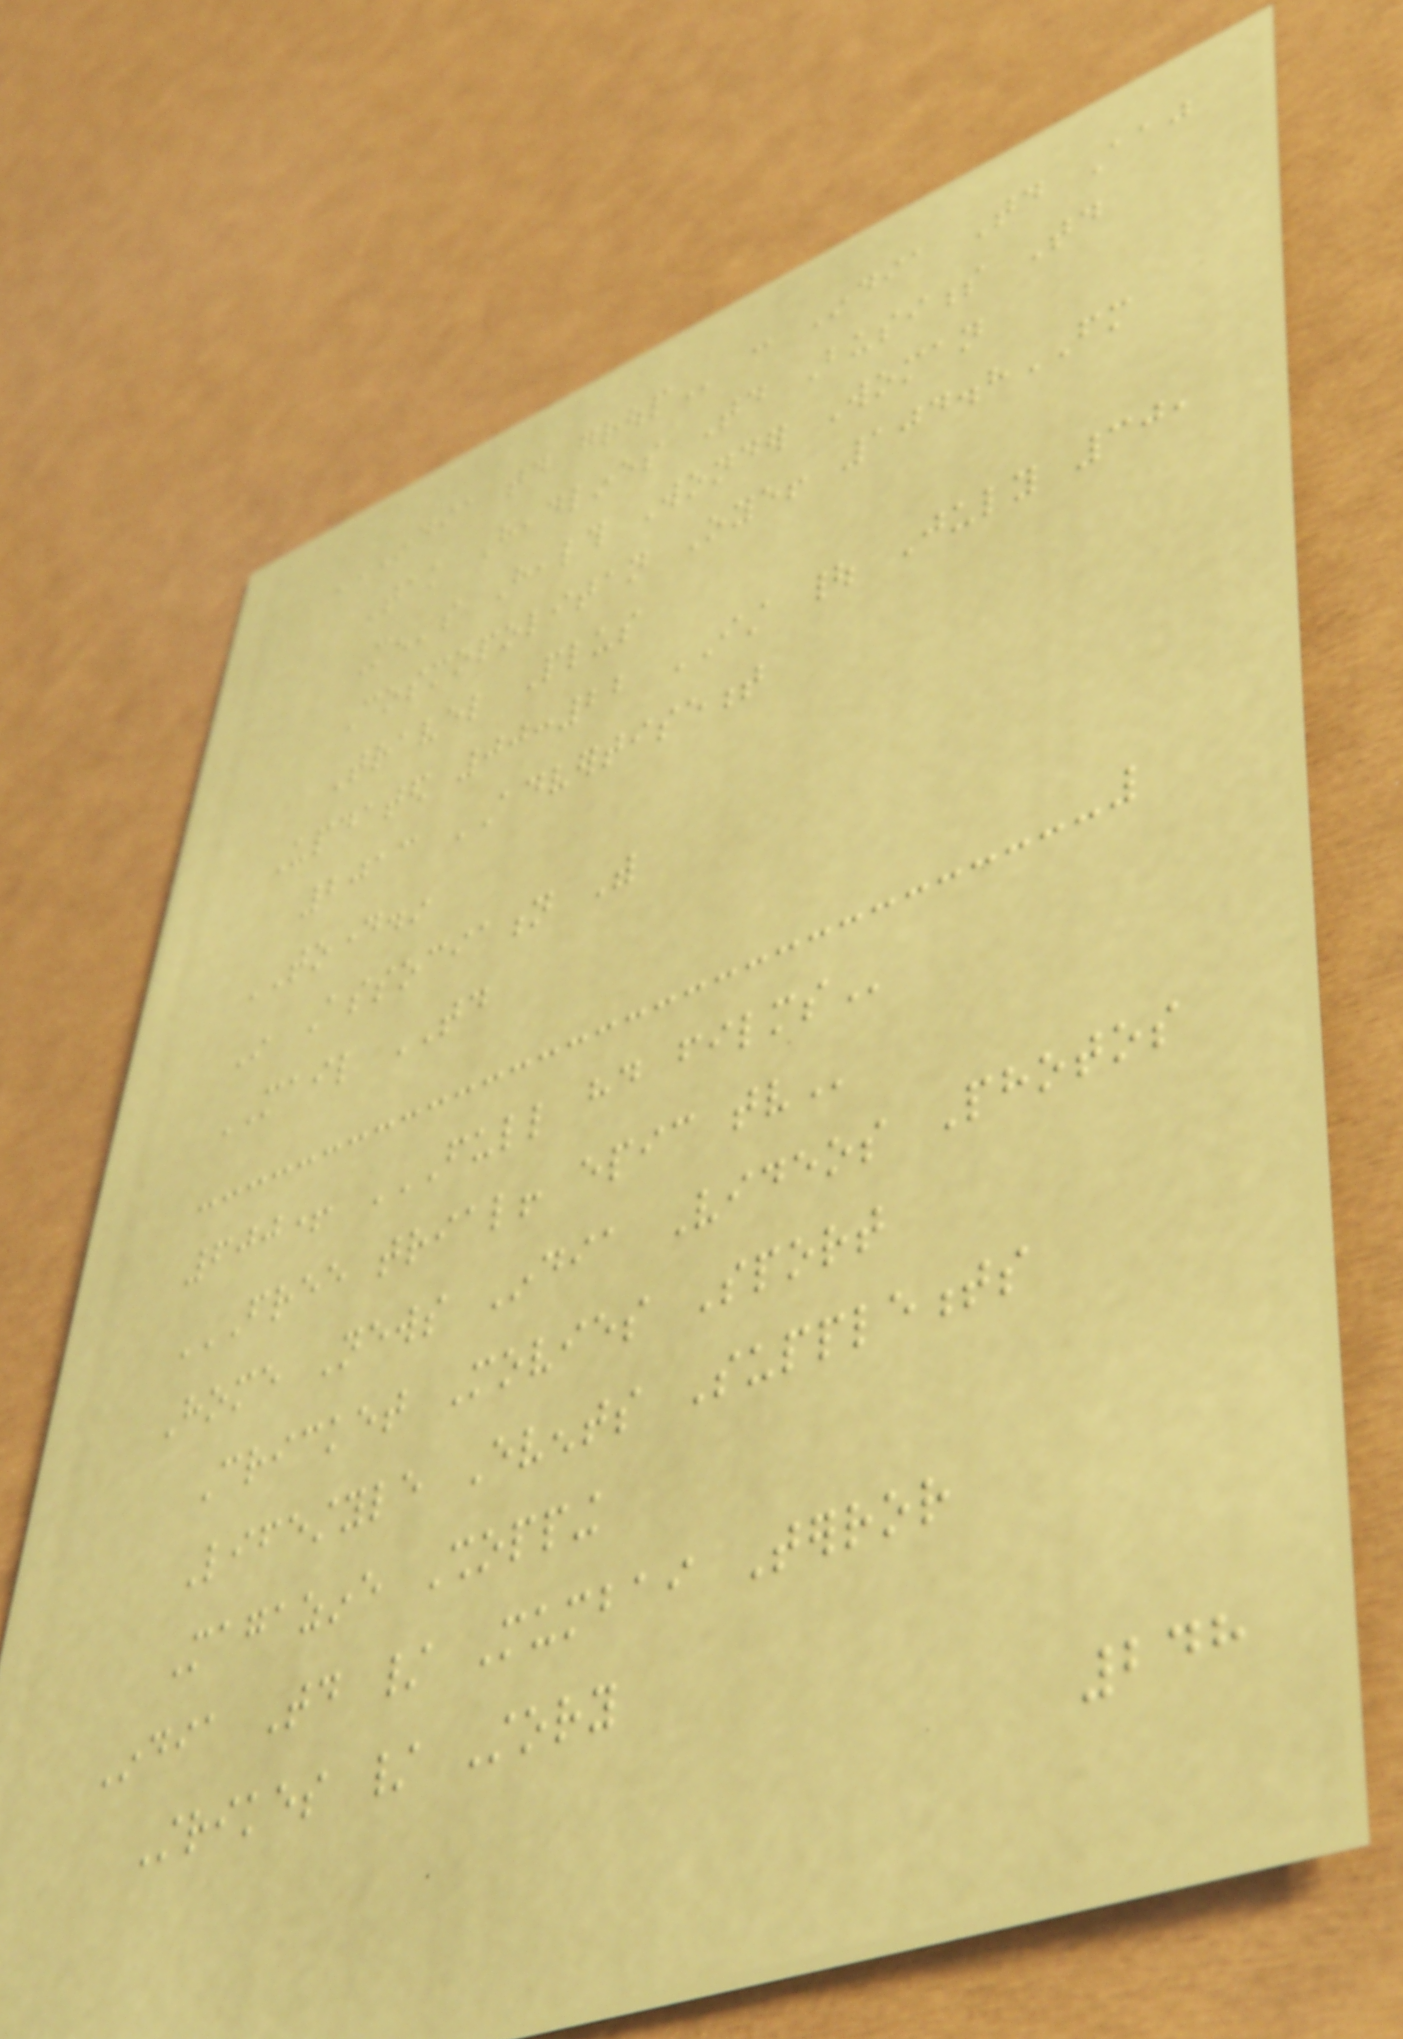INDIA TODAY GROUP : India Today Aaj
Tak Headlines Today Business Today
Men's Health Wonder Woman
Cosmopolitan Oye! 104.8FM
Travel Plus
Updated 00:22 IST | July 30,
2013 ADVERTISEMENT
TODAY.in
In Association With
MAIL TODAY
600+ FULL HD FILMS
FREE TRIAL! EPIC TV
Home News India Videos Photos
Cricket Movies Sport
Lifestyle Events Supplements
Magazine Shopping
India Today / Mumbai Terror
Strikes / Story
248
